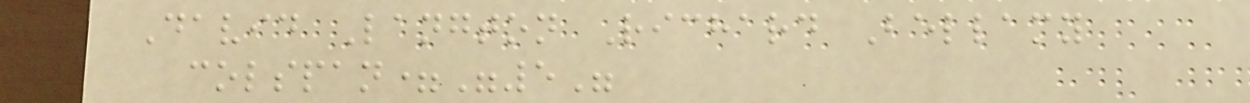David Langton Richard Bellamy
colspan="5"
